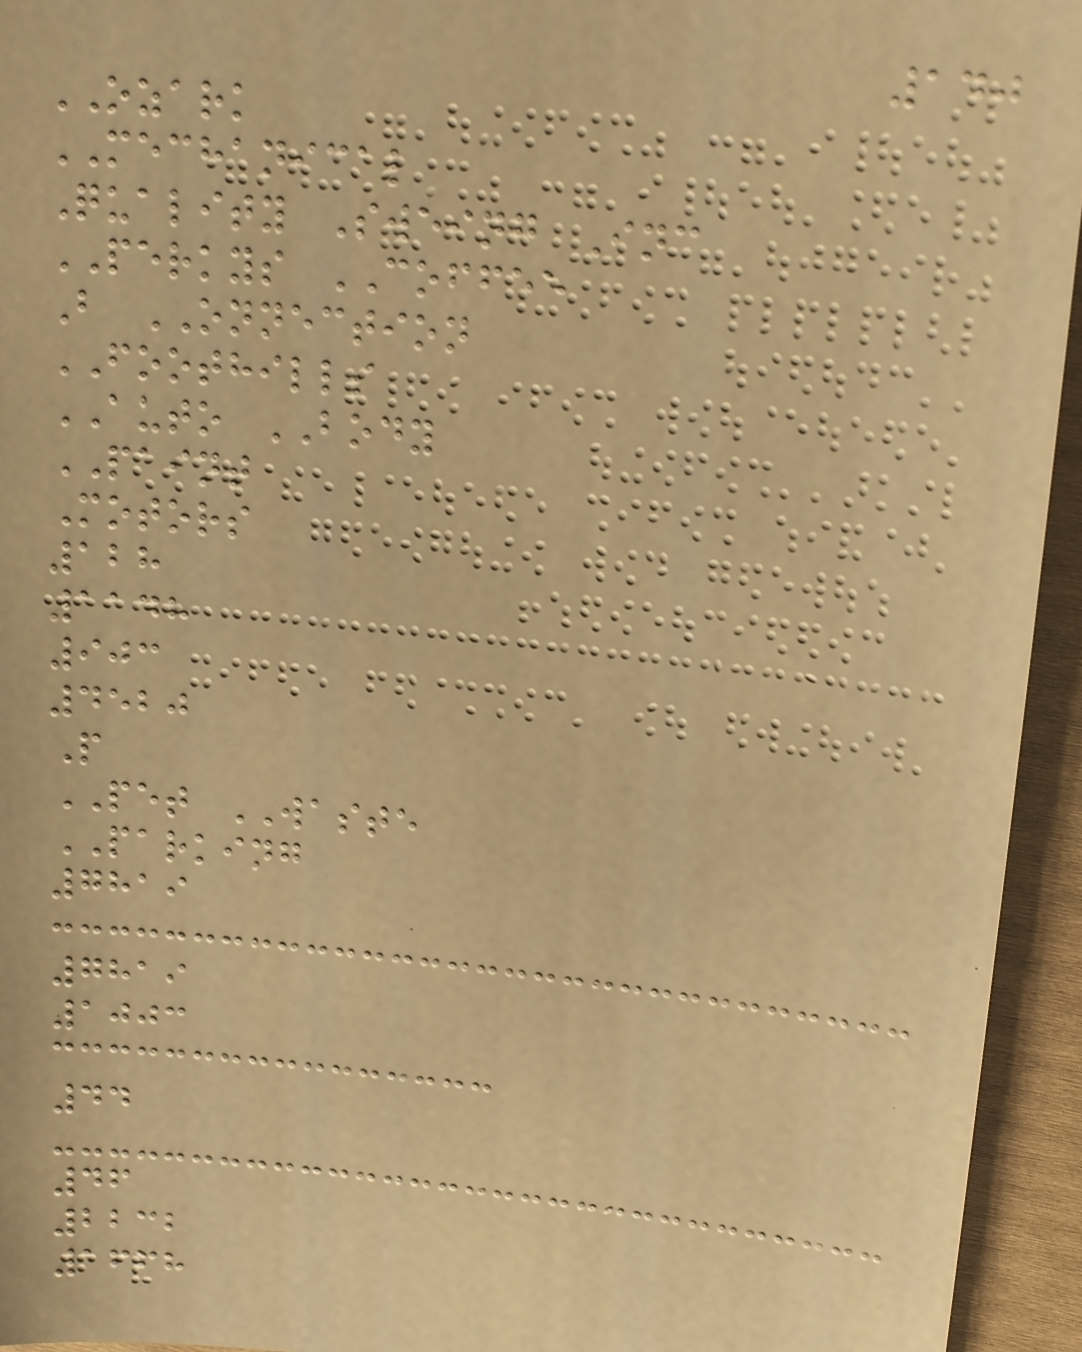140
OZARK
MECHANICAL
Quality Sweing Inc
PERKYS COFFEE
B ONNECTION
FOOTHILLS
AUTO BODY
PAINT
Motors
128
1148
903
4520
P
PET WASTE
PARKING
7819
7819
1003
44
46
2232
1668
